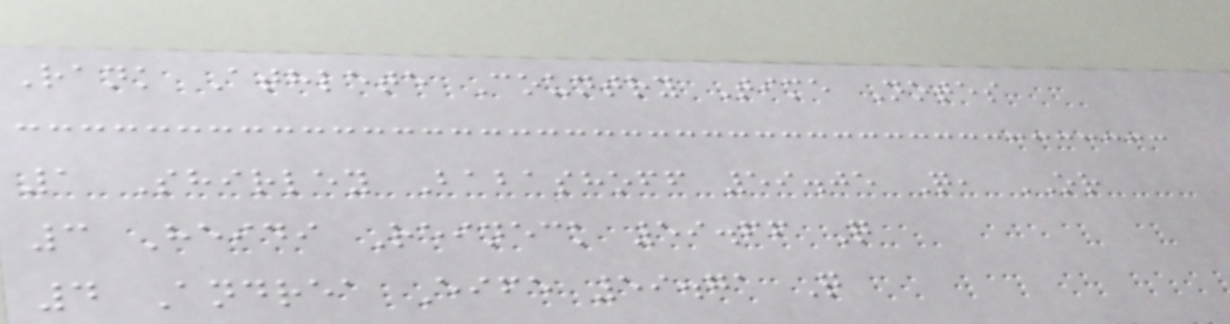Rank Athlete Country Time Notes
1 Shirley Babashoff 59.05 Q, OR
3 Heidi Reineck 59.66 Q
4 Andrea Eife 59.71 Q
